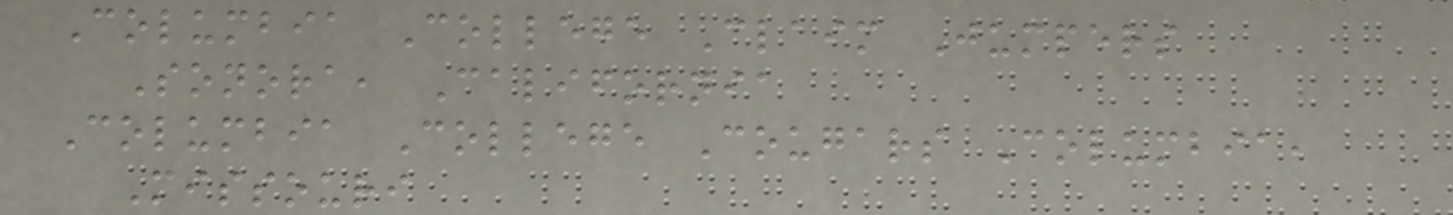Columbia College Claim Jumpers
Sonora, California
Columbia College Cougars Columbia,
Missouri
